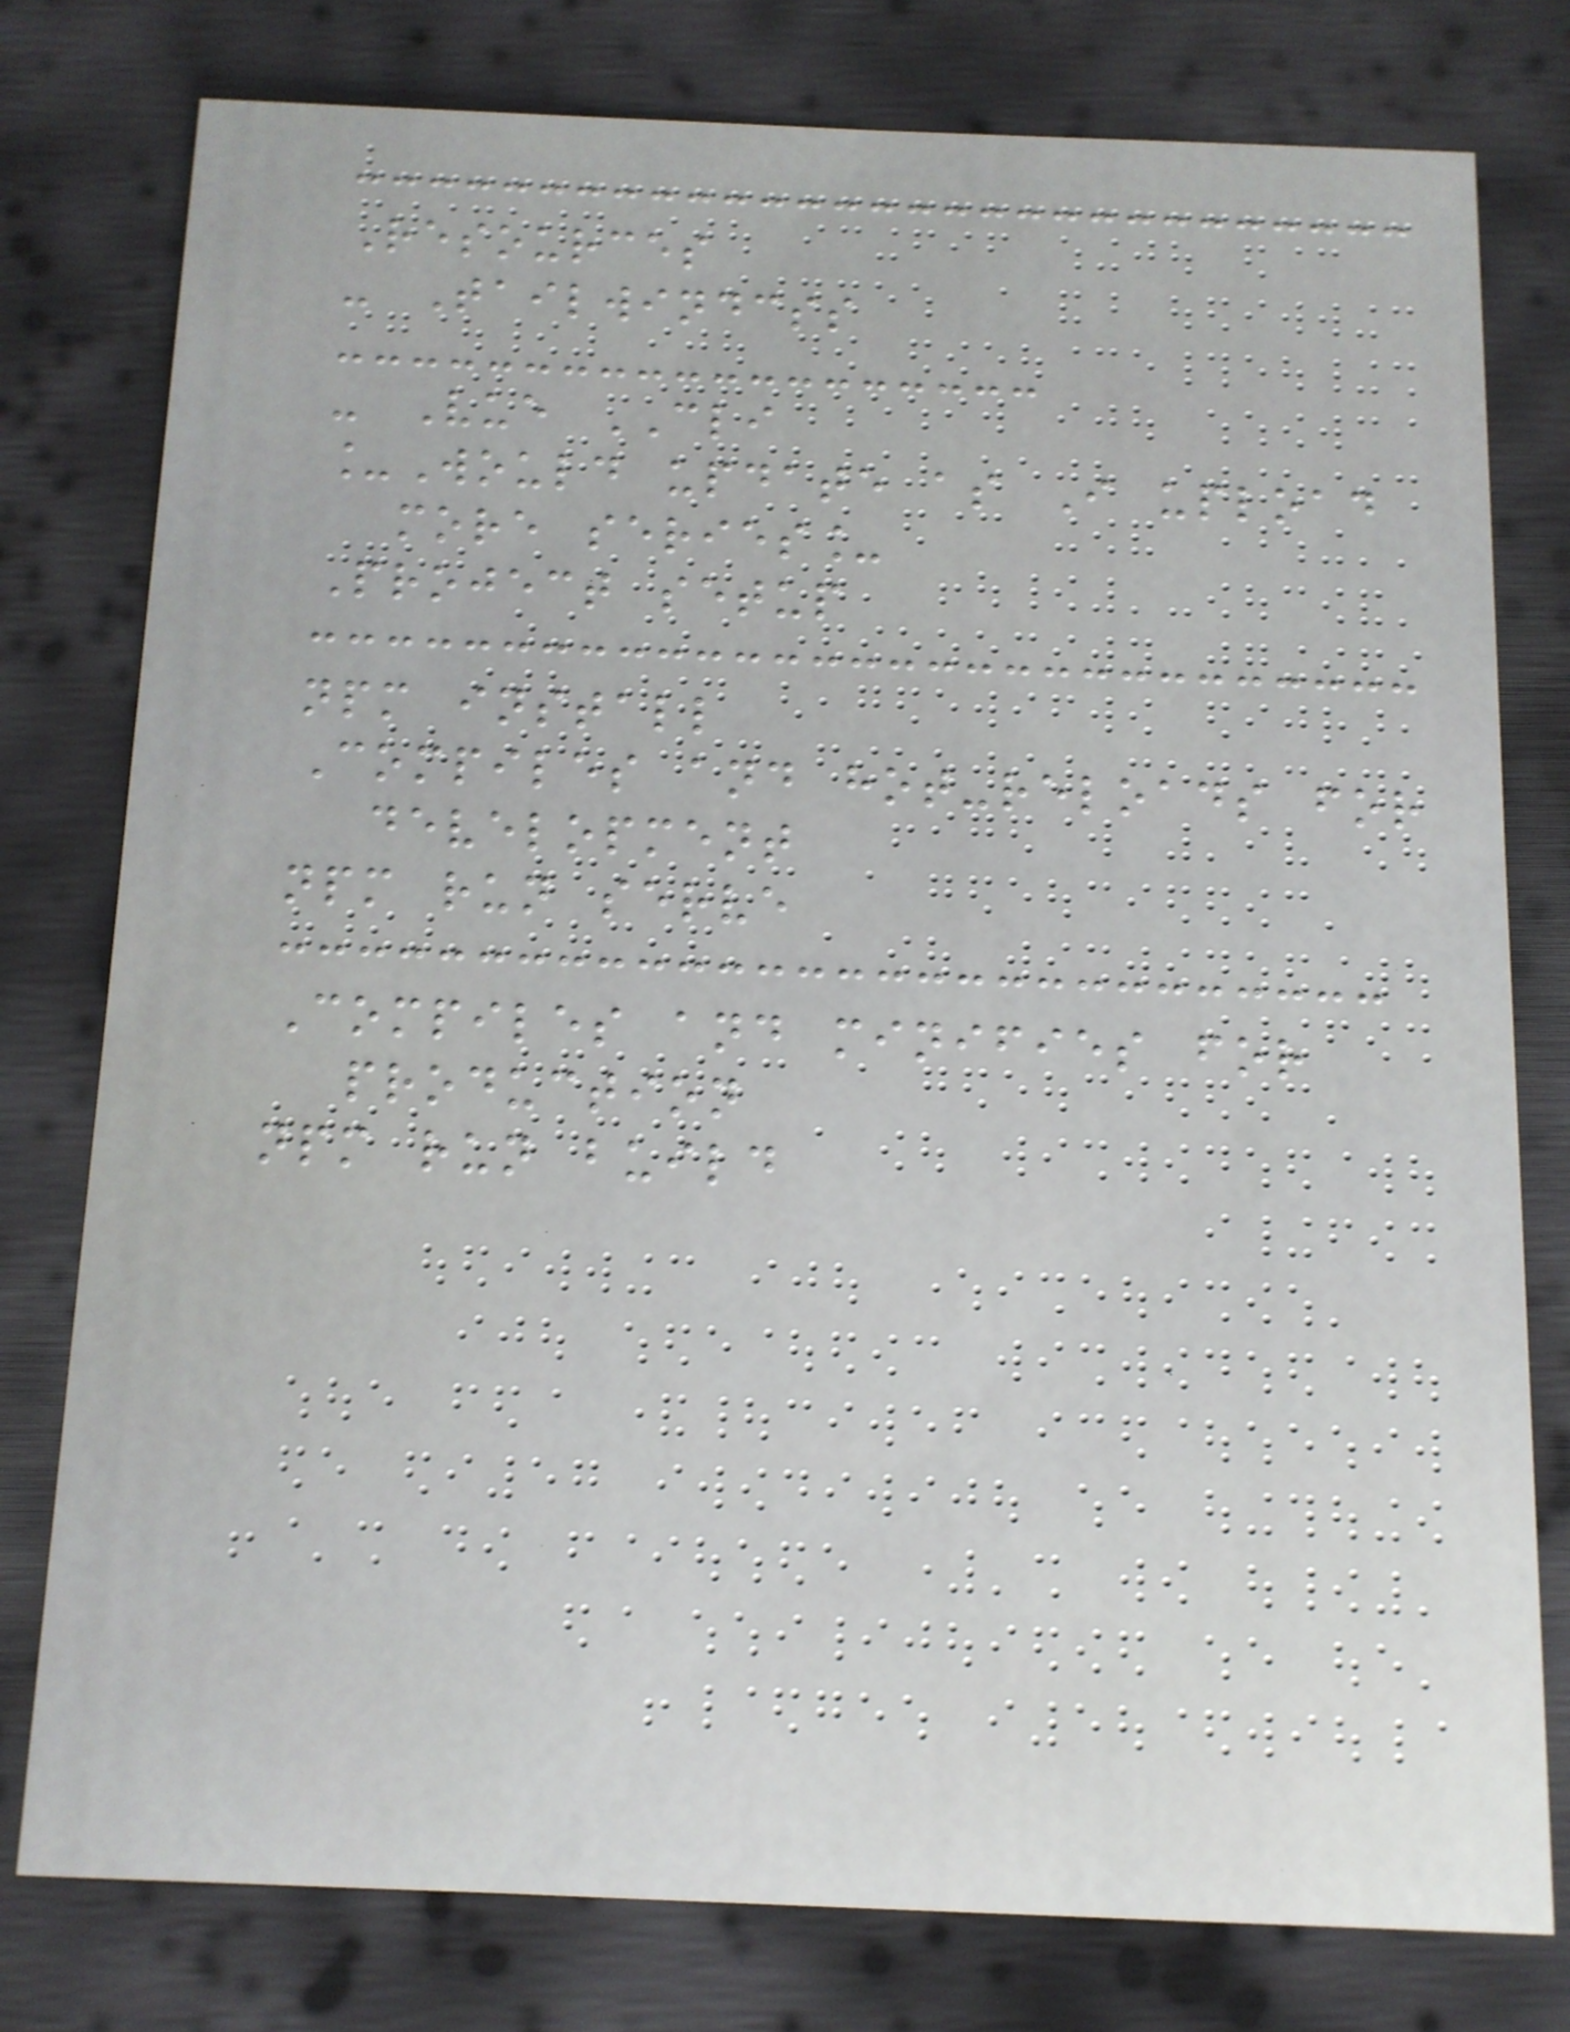Resources
- Tailwindcss
- Vue CLI
_Would update as I upload
more series_
Project setup
npm install
Compiles and hot-reloads for
development
npm run serve
Compiles and minifies for
production
npm run build
